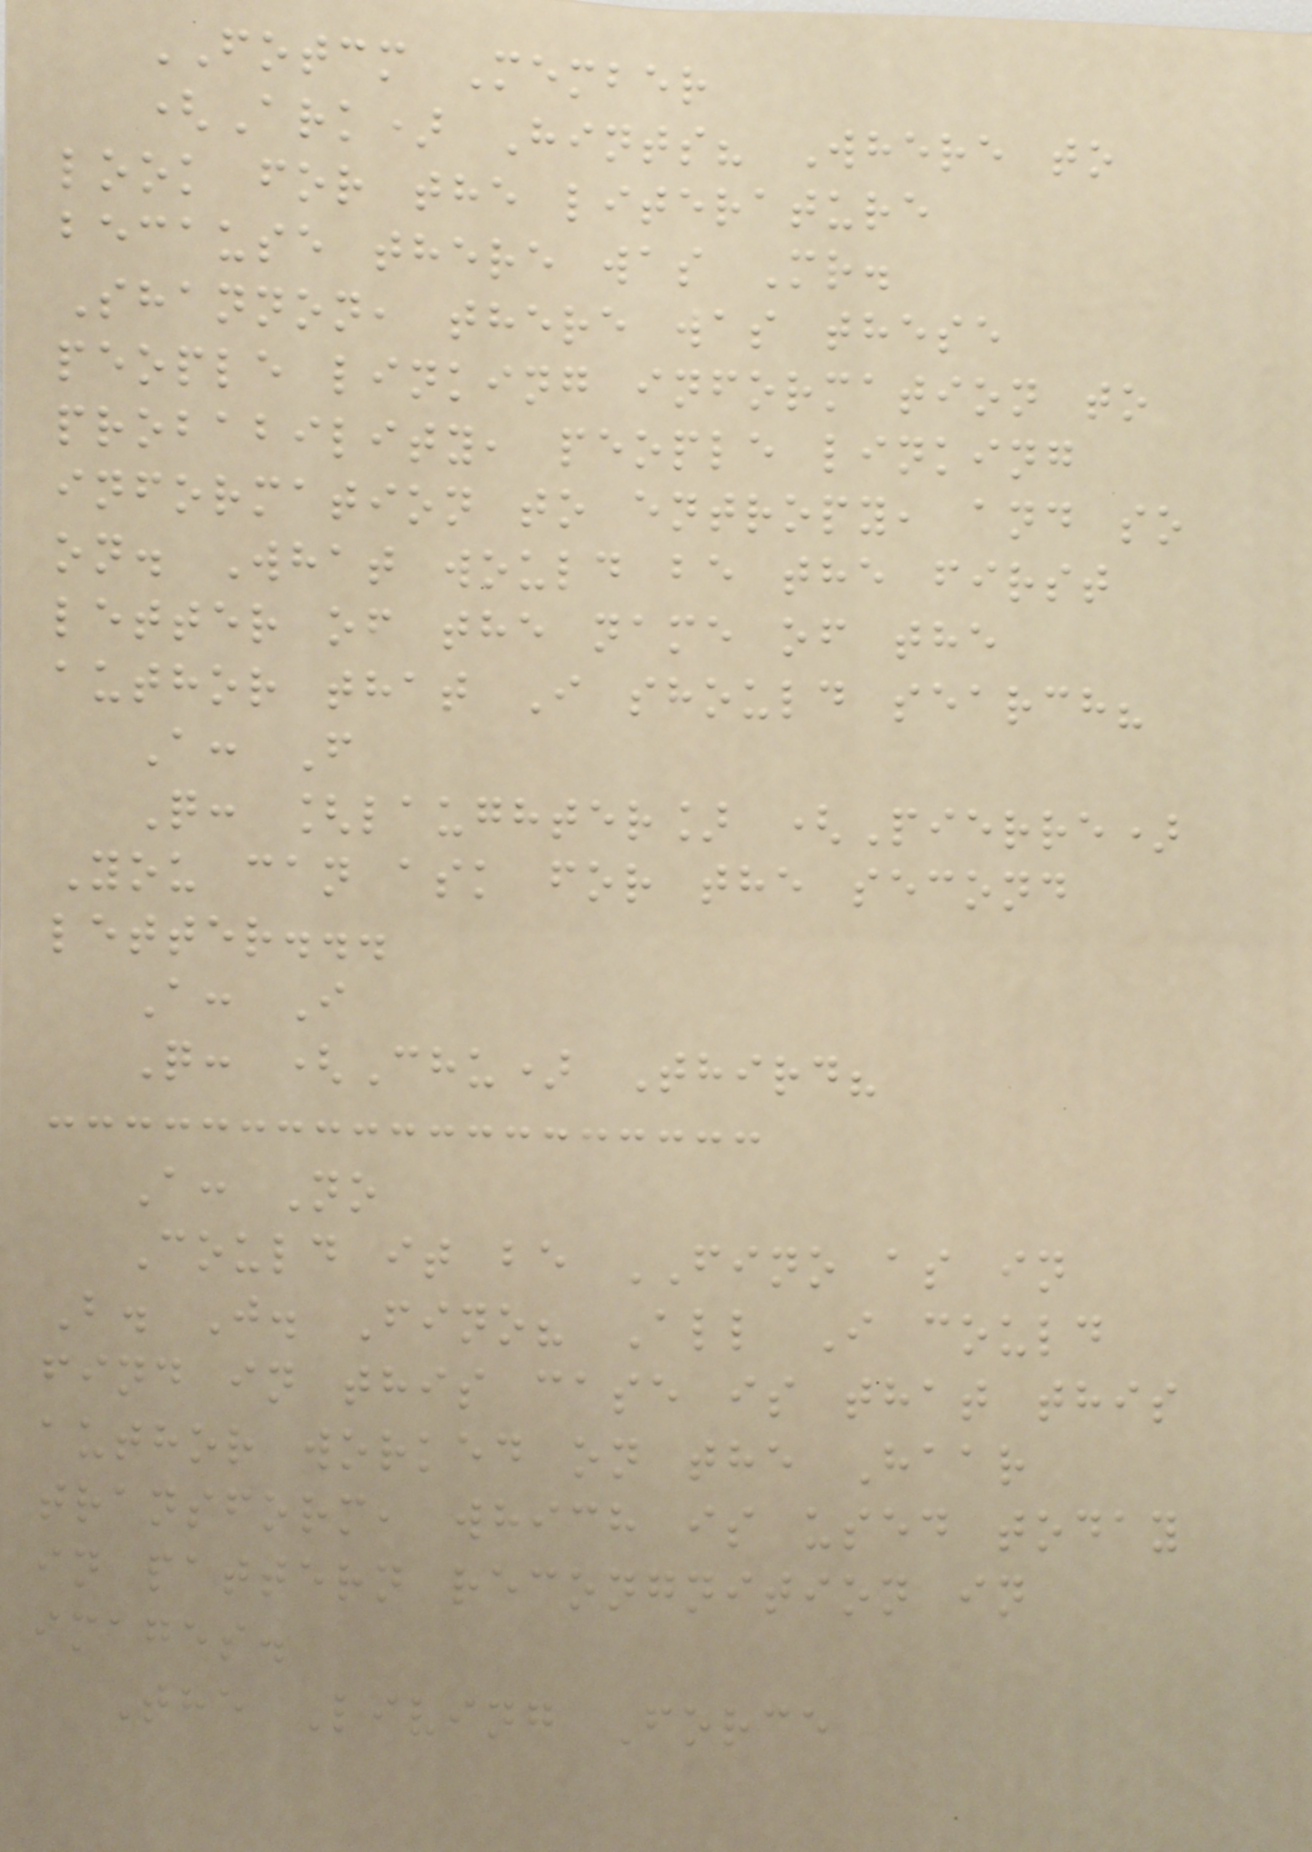FOTCM Member
(Ark) Hints? Where to
look for the literature
because there was Mr.
Shannon, there was these
people linking information to
probability, people linking
information to entropy, and so
on. What would be the first
letter of the name of the
author that I should search?
A: F
Q: [laughter] (Pierre)
You can ask for the second
letter...
A: I
Q: (Chu) Third?
A: No
Could it be FINO as in
B. J. Fino? All I could
find in this case is that this
author worked on the Haar
transform, which is used today
in pattern recongnition in
images.
The Living Force
